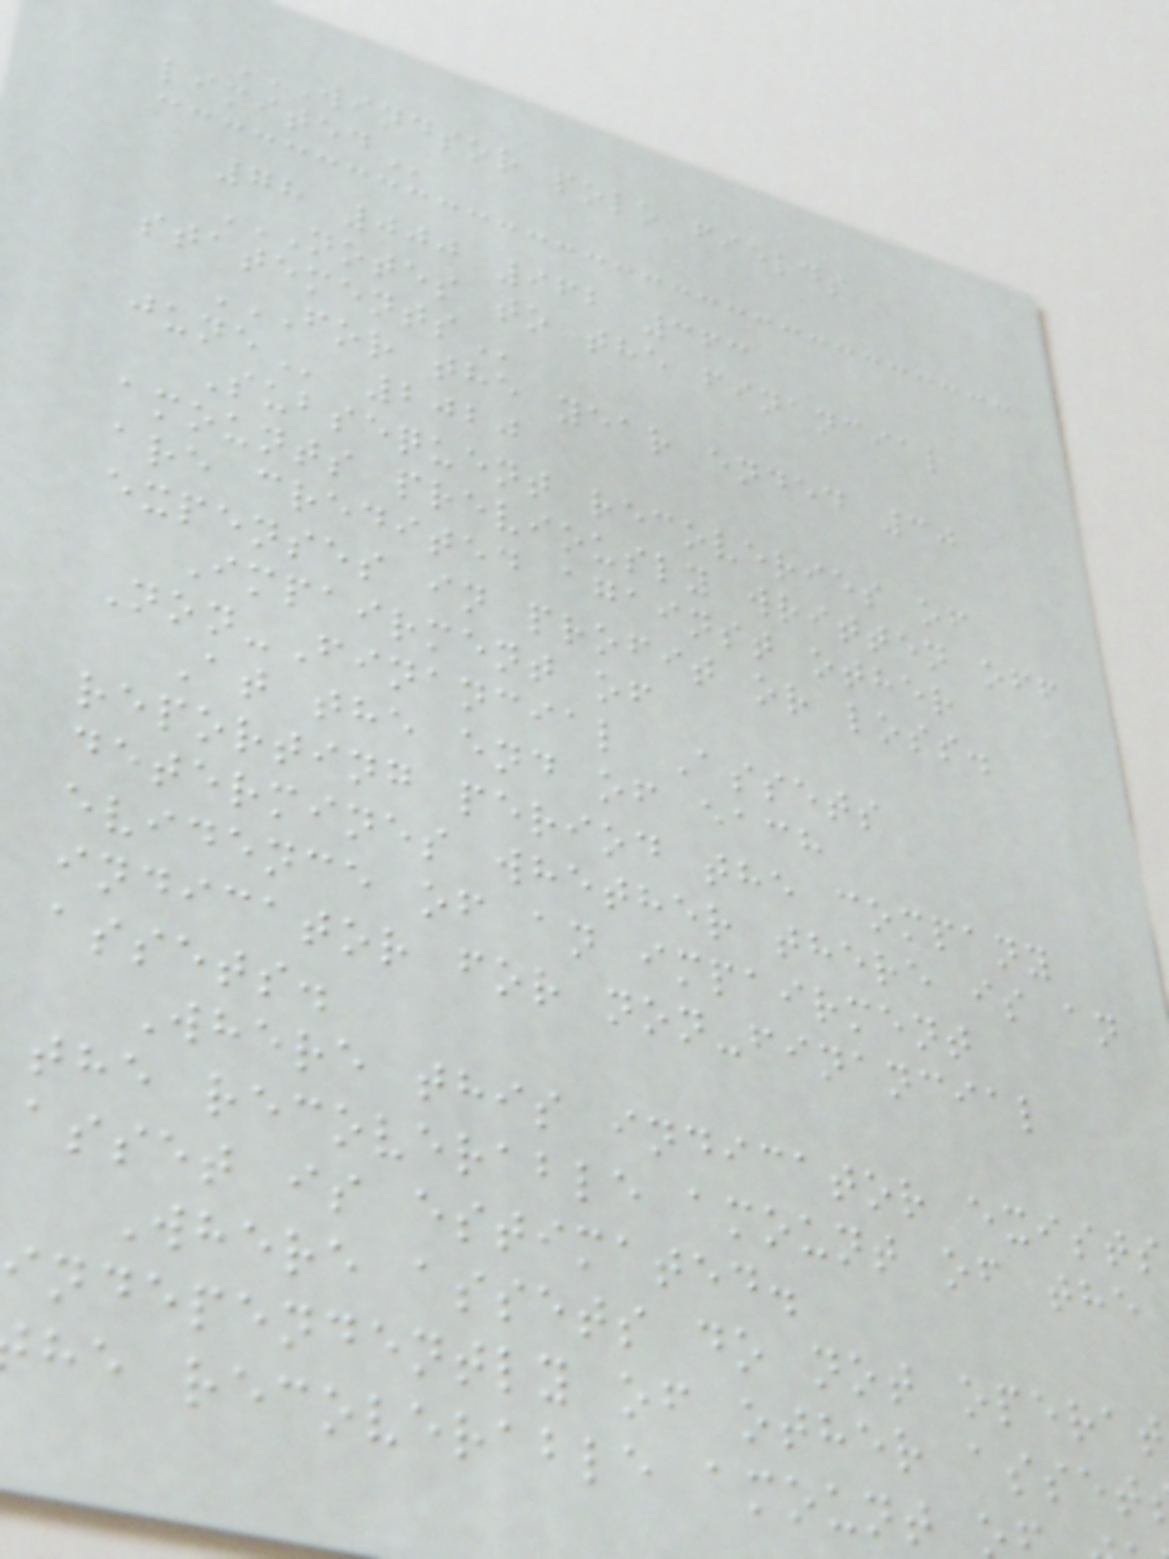WINDSOR POLO FIELDS
78 000 962 363
NOTES TO THE FINANCIAL
FOR THE YEAR ENDED 30
2020
Subsequent recoveries of
amounts previously written off
are credited against other
expenses in profit or loss.
Impairment of
Non-Financial Assets
At the end of each
reporting period the company
determines whether there is an
evidence of an impairment
indicator for non-financial
assets.
Where this indicator exists
the recoverable amount of the
asset is estimated.
Where assets do not operat
independently of other asset
he recoverable amount
